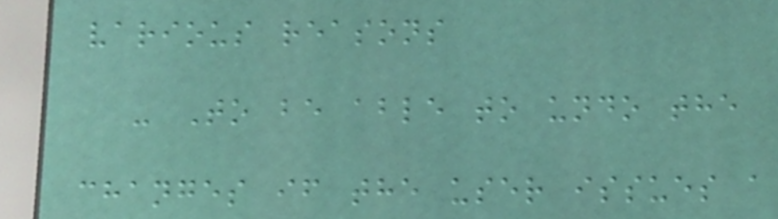various reasons
- To be able to undo the
changes if the user issues a
